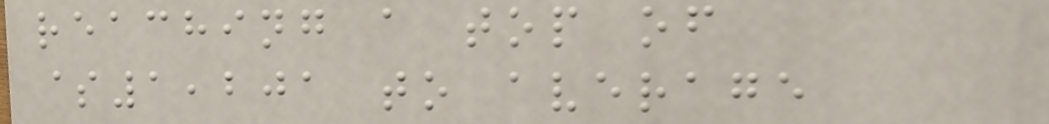reaching a top of
$1,201 to average
